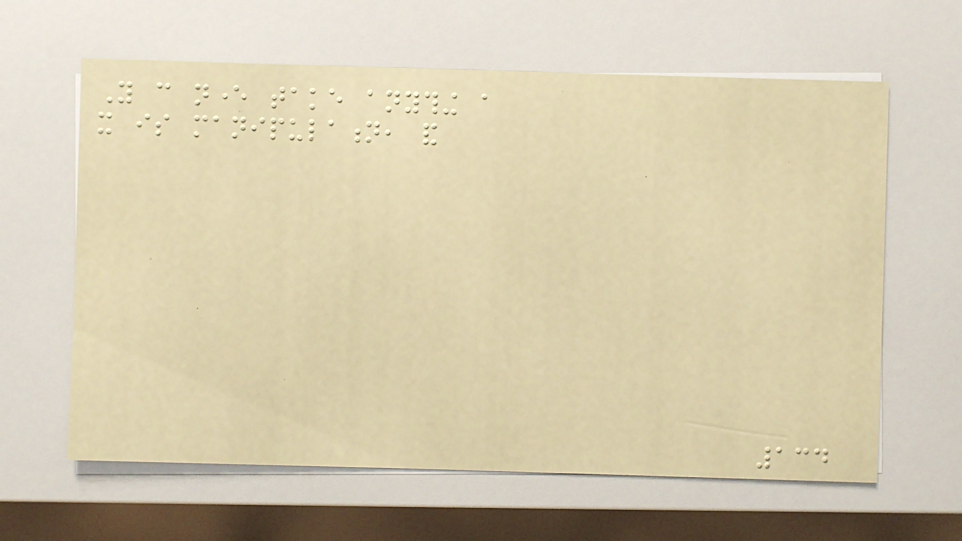You can never take anything a
it is manipulation, and
134
